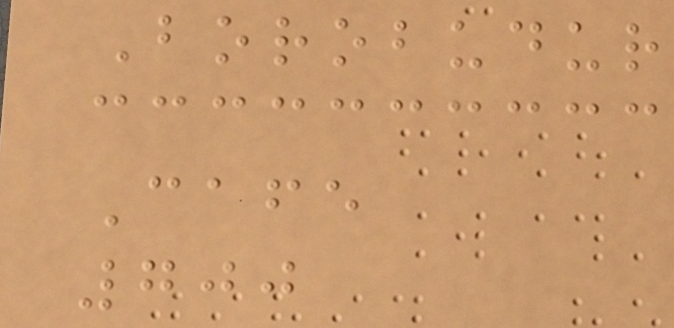Borobudur
Cafe
700
